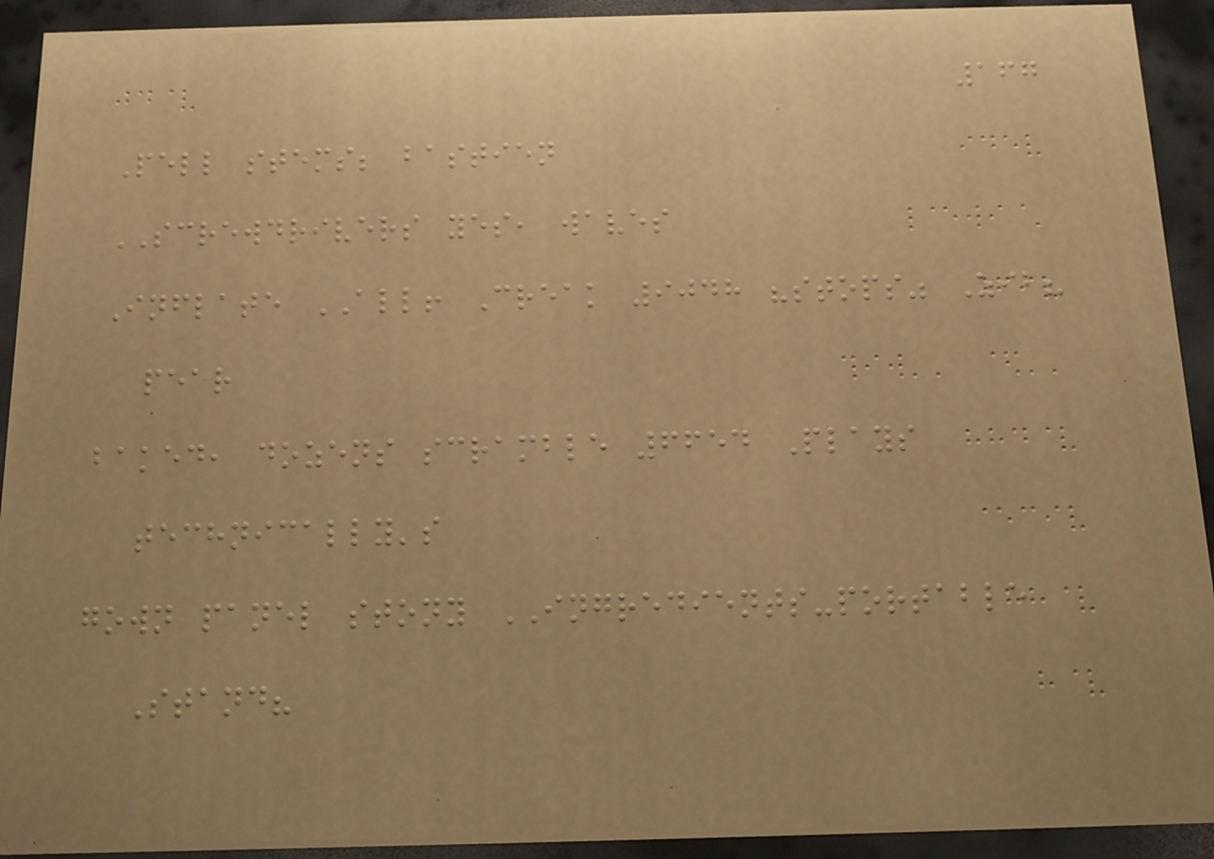167
Pell stems; bastien
SCREWDRIVERS yes, waves
Inflate ALL! Creak 9048 "stops" Zib?
pear
baked, dozens scramble 6654 Plays
technically's
gown panel stony INGREDIENTS-portable
Stand?
